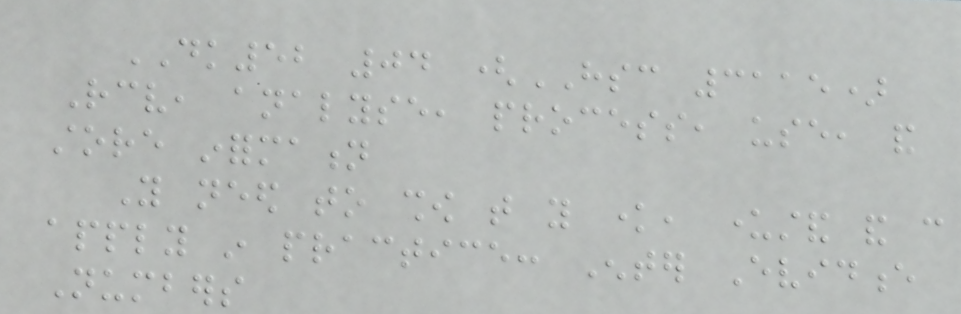DK52 04 (HSC 3115)
Receive, analyse, process, use, and
store information
You need to show that you know, understand and can
apply in practice: Enter Evidence
Numbers
